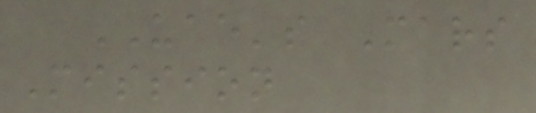UAE's Mars
Mission
